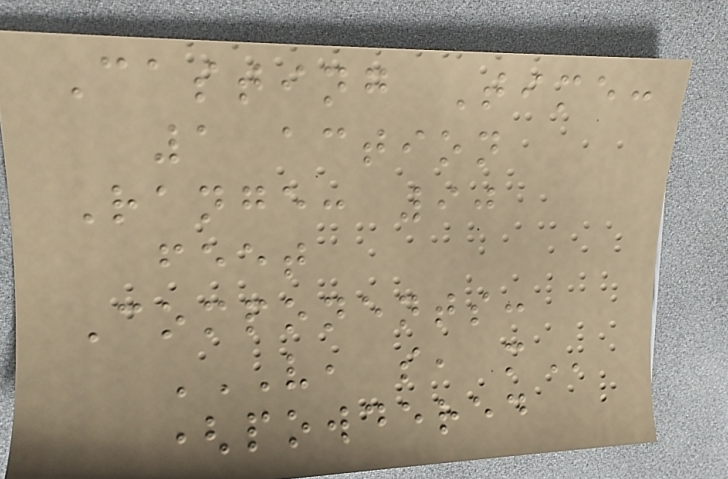Casting Time:
1 action
Range: 90
feet
Components:
V, S, M
(powdered
